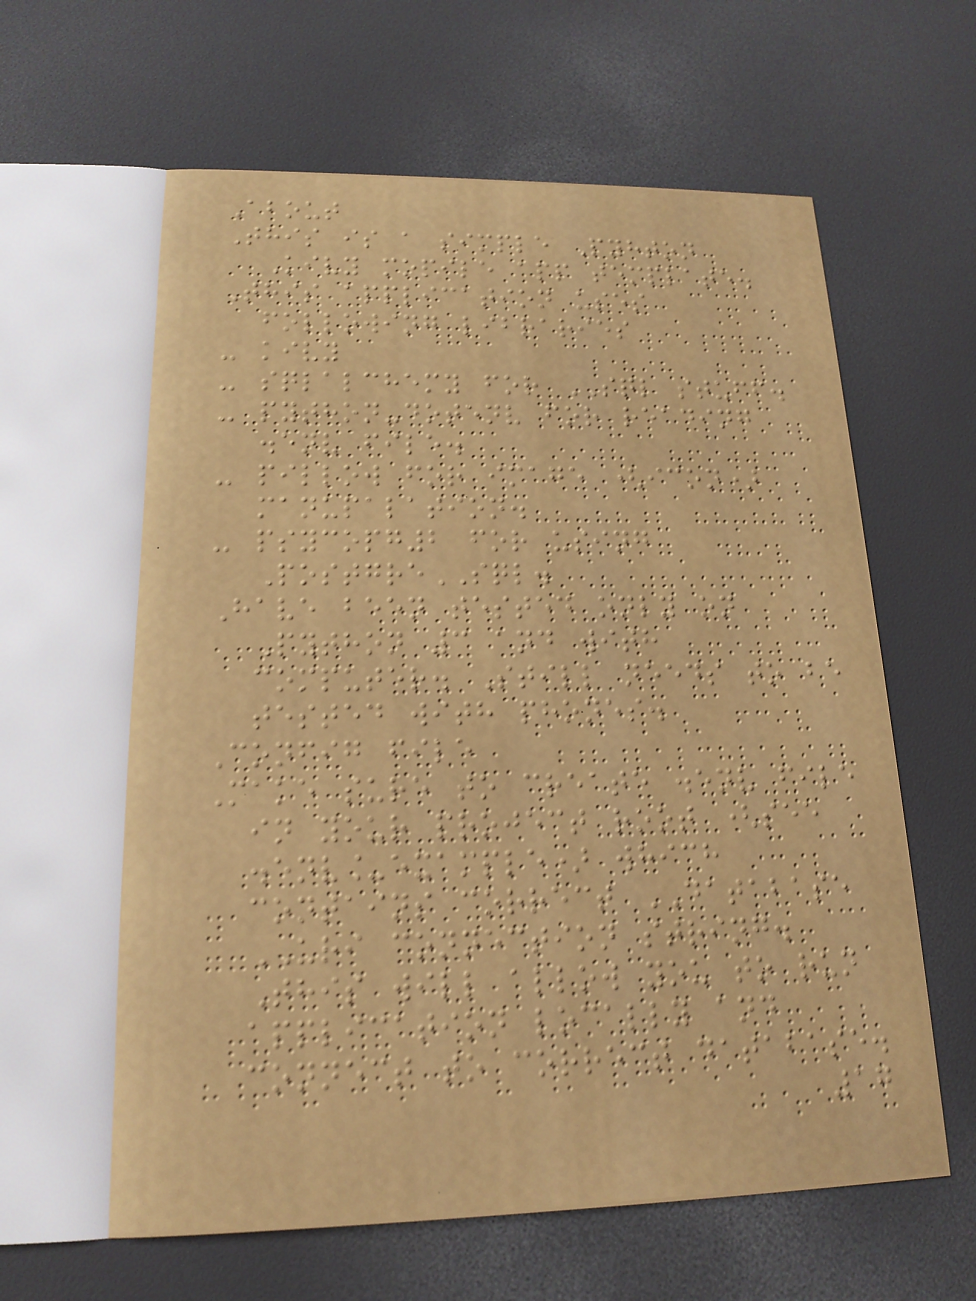About
This is a simple Pyhton
Kivy mopile app template.
This application uses
following libraries
- kivy
- sqlalchemy for SQL stuff.
- python-dotenv for reading
.env file.
- pillow for image (icon)
manupalation.
- psycopg2 for using
PostgreSQL.
Have been tested only on
Python 3 and with
computer. Still needs to be
tested with phones.
Config file
Make sure to create .env file
in your project root (see
.env_example) which
contains correct DATABASE
URI connection string.
This will allow you to run
application locally and
connect to correct database.
17
